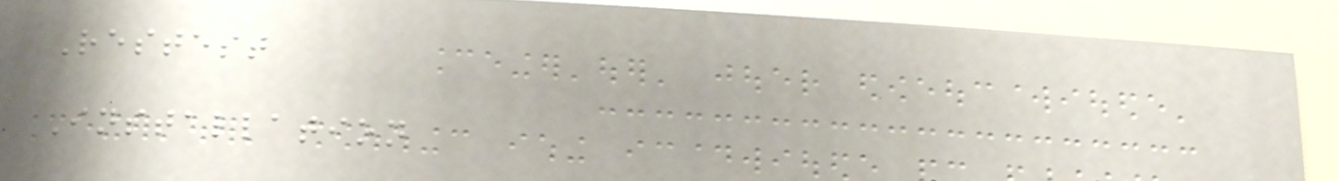Restest
Installation
